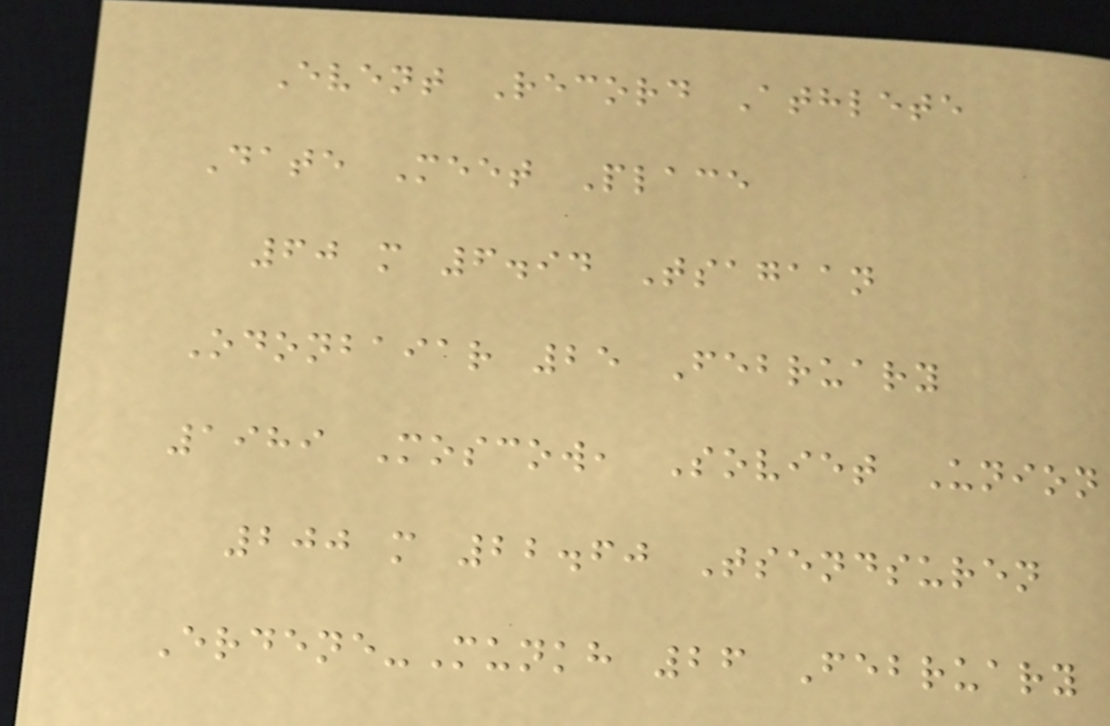Event Record Athlete
Date Meet Place
60 m 6.94 Tsagaan
Odonbaiar 25 February
1989 Moscow, Soviet Union
200 m 22.60 Tsendsuren
Erdene-Munkh 26 February
